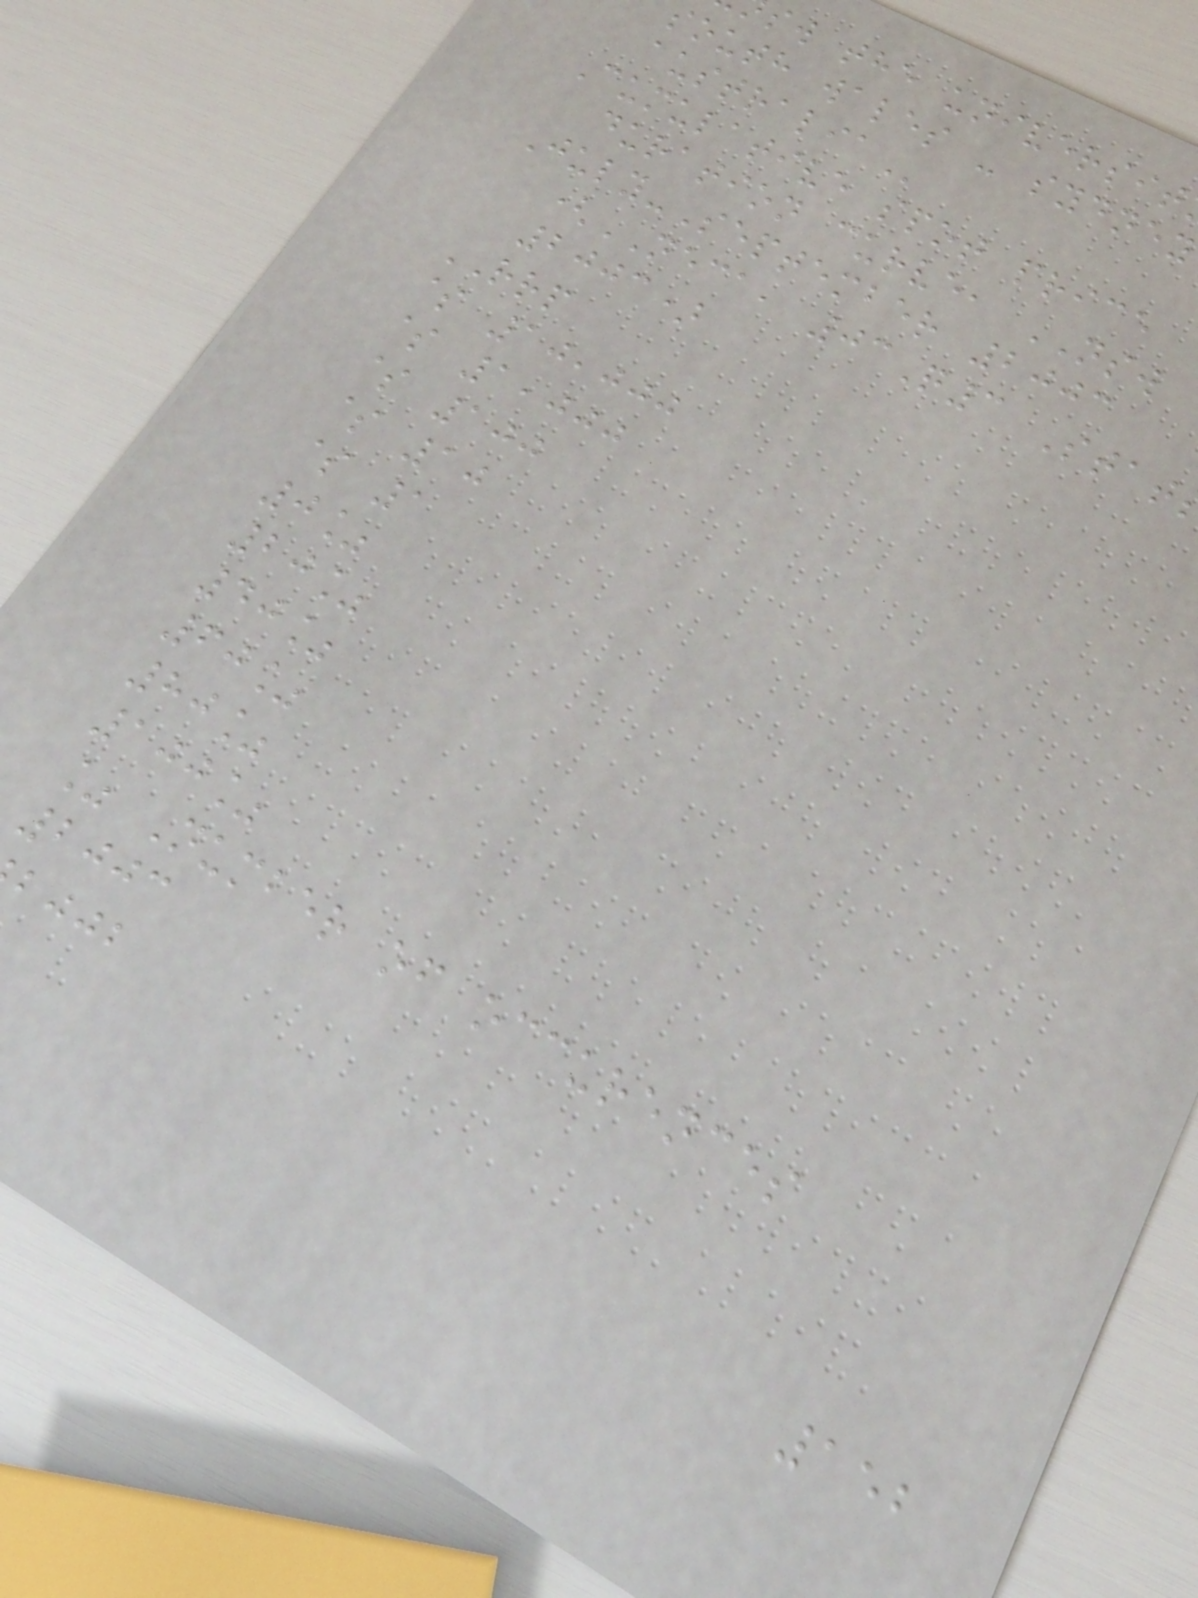south wales - sydney
Cumulative spot price
duration curve, NSW
July-September 2003
(NECA, 03Q3 Stat
2003)
RRP
$ 10,000
$ 1,000
$ 100
$ 10
$ 1
0%
20%
40%
60%
80%
100%
% Number of occurences
2003
bjjb
152
